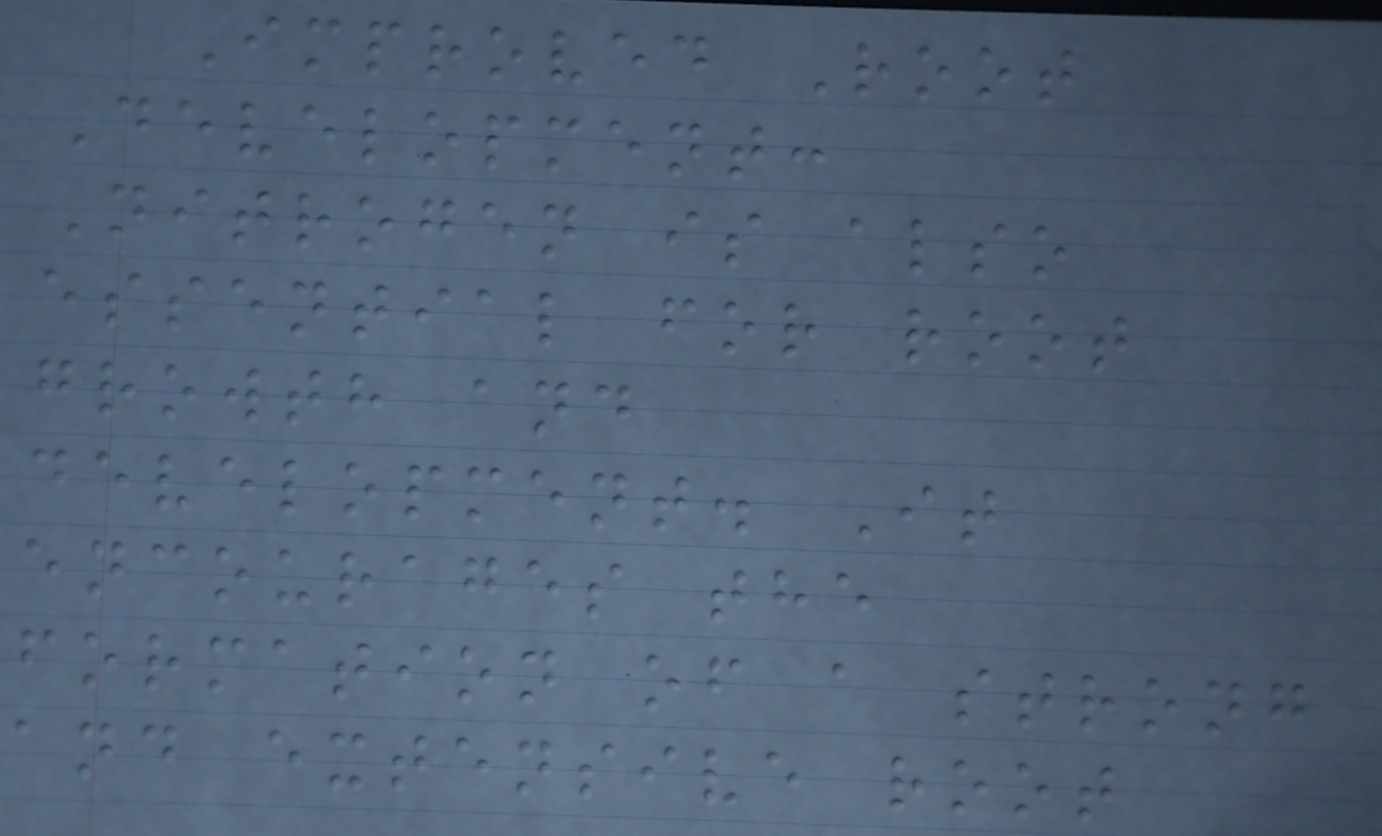Improved Root
Development:
Nitrogen is also
essential for root
growth and
development. It
encourages the
formation of a strong
and extensive root
